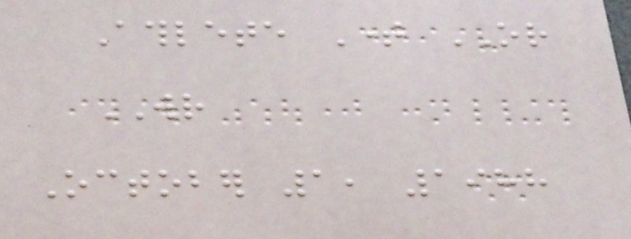Athlete Time OR
WR
October 1, 1988
